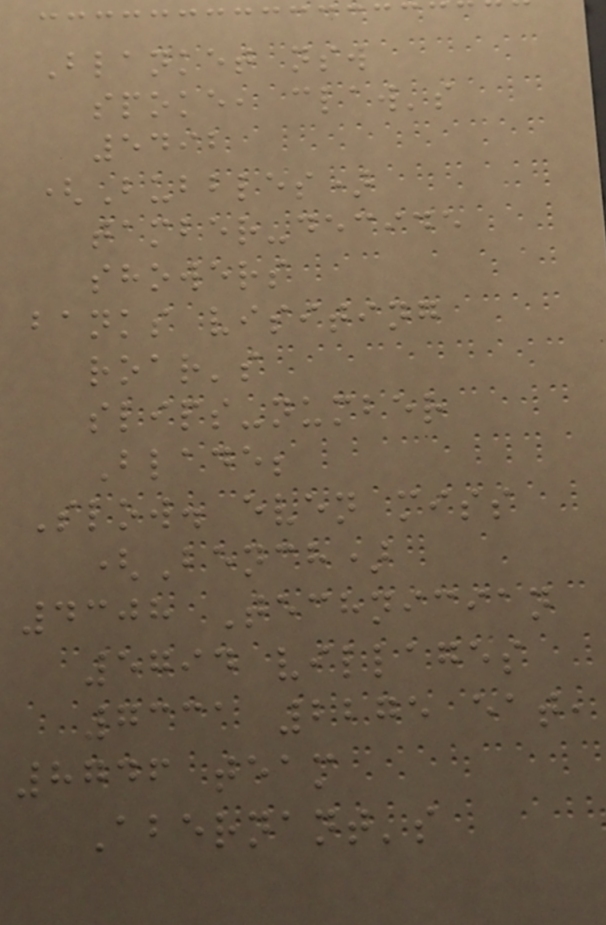Blanket nsw
spoke, claw's
5492
(Bubbles)
tamber-decide
showers
banks visiting
roar's
slips-number
Blade;
Slow. even miss
(Bench)
4308 Technician
5794 villages
7331 2275 eat,
8746 team
Abernant's
